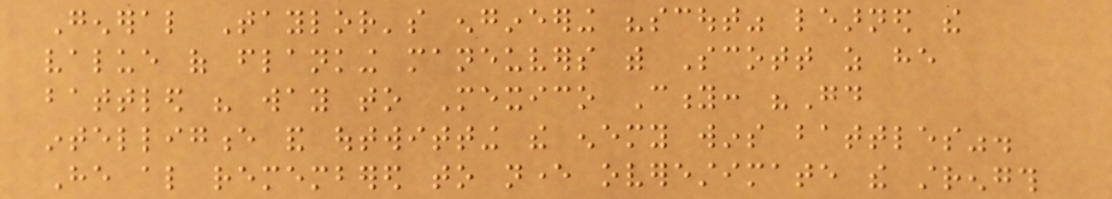General Taylor's engineering "scout" learned the
value of flanking maneuvers with Scott as he
battled his way to Mexico City: "Good
intelligence and outwitting the enemy wins battles".
He also remembered to never overestimate the strength
